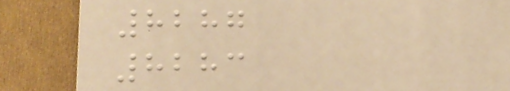8287
8283
